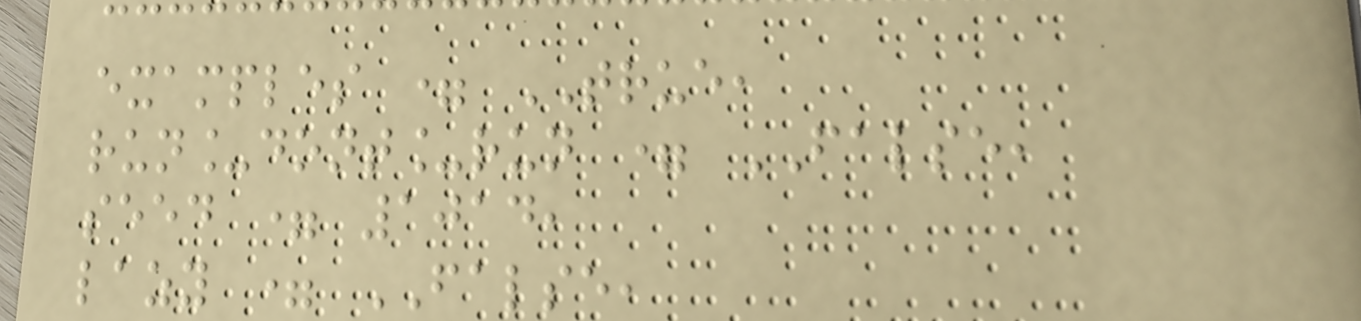examples = TRUE,
run_dont_run = FALSE,
seed = 1014,
lazy = FALSE,
